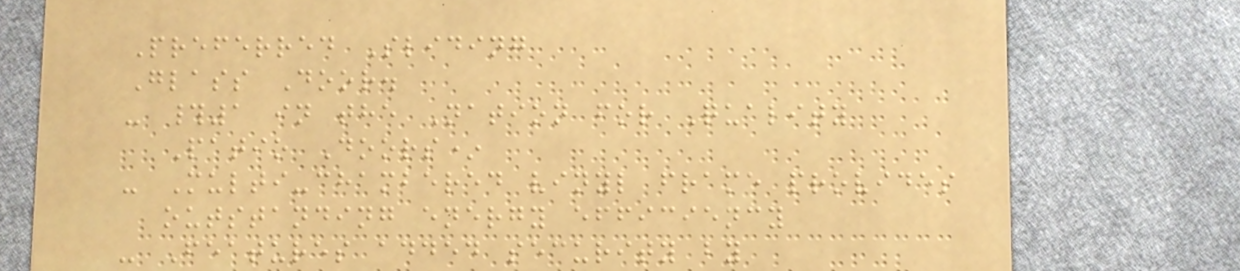Preferred Sliding
Glass Door.
- #1 in the Nation for Quality
Patio Doors*
- Multi-chambered vinyl frame provides
outstanding energy efficiency
- Features added security by
